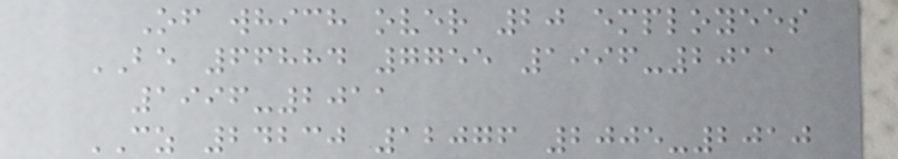Of which over 20 employees
BE 66884 7755 1996-2011
1996-2011
CZ 24230 12076 2005-2010
